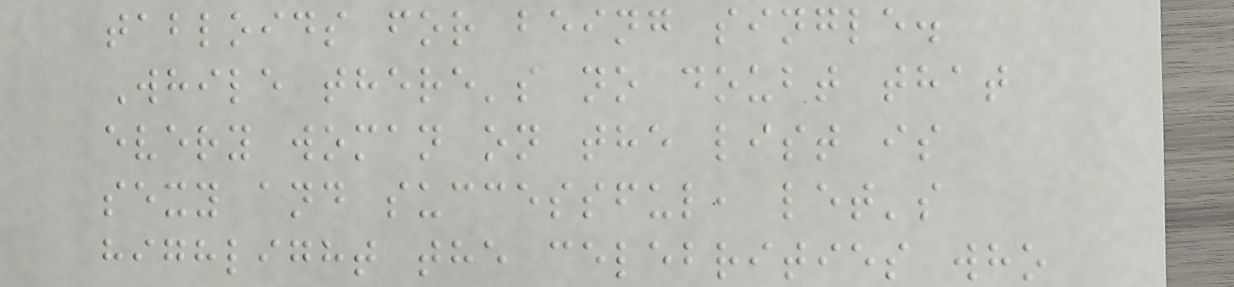tabloids for being single.
While there's no doubt that
every woman on the list is
sexy and successful, let's
highlight the celebrities who
